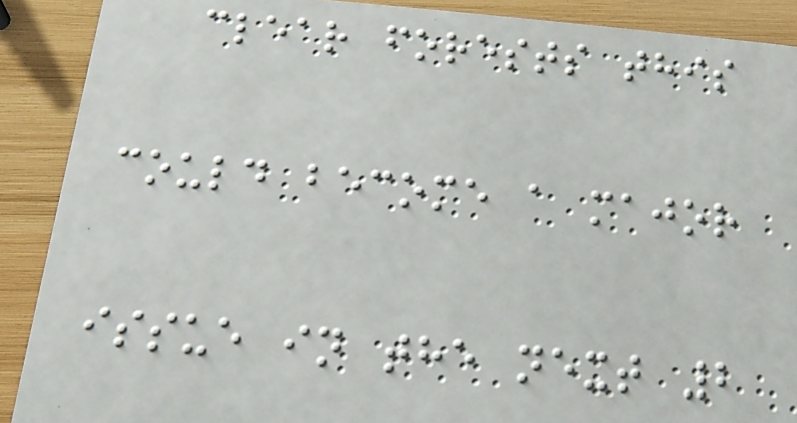clear forests this
could become a major
issue in the next 2
